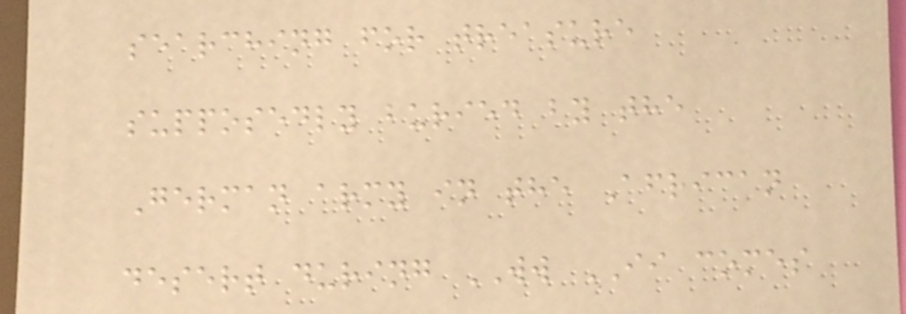searching for treasure
supposedly buried by the
German army in the African
desert during WW II comes
